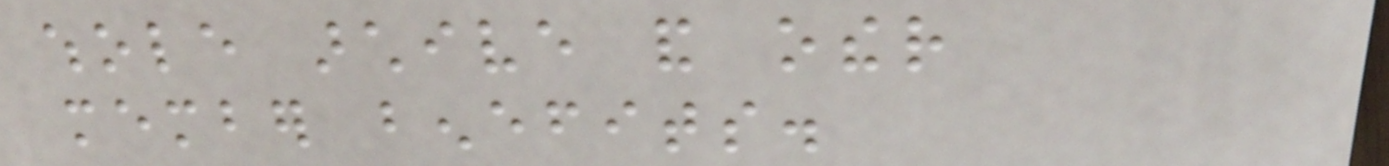whole archive and other
member benefits.
